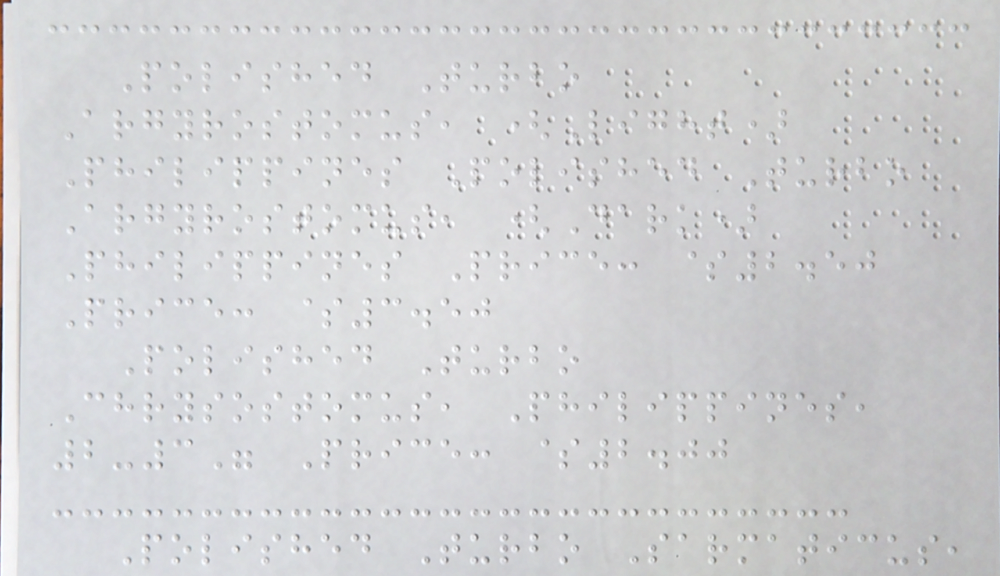Polished Turbo
Argyrostomus, (Light)
Philippines Polished Turbo
Argyrostomus, (Dark)
Philippines Price: $2.50
Price: $3.50
Polished Turbo
Chrysostomus, Philippines,
2-3" Price: $2.00
Polished Turbo Sarmaticus,
